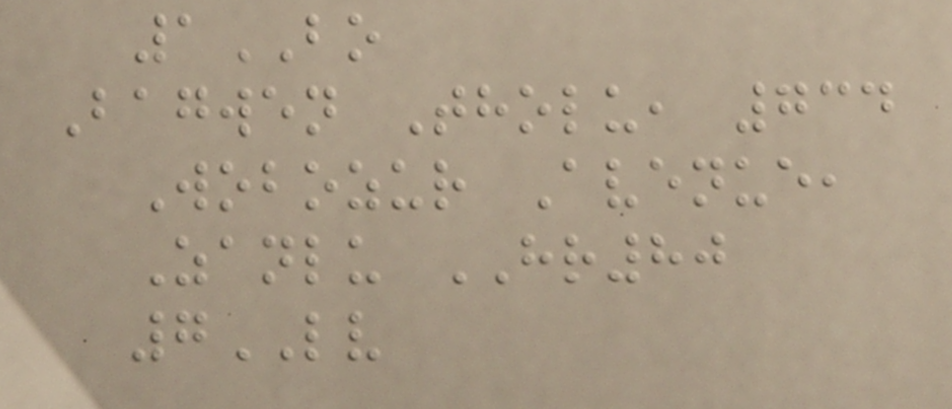1BO
Bagwen Tholu, 734
Wobozur Avenue,
Zanlu HR80
7LV
